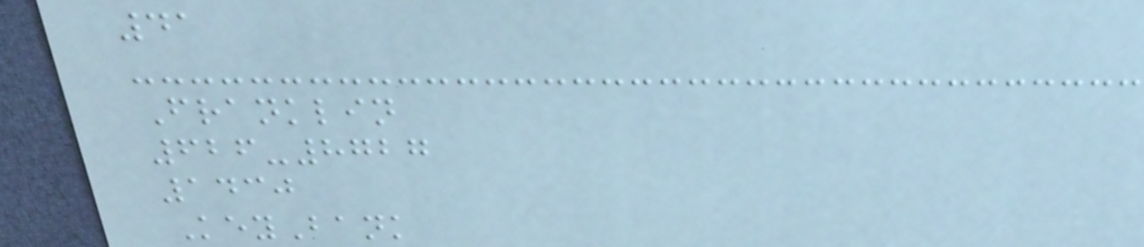41
Franklin
626-8727
1430
KeyBank
